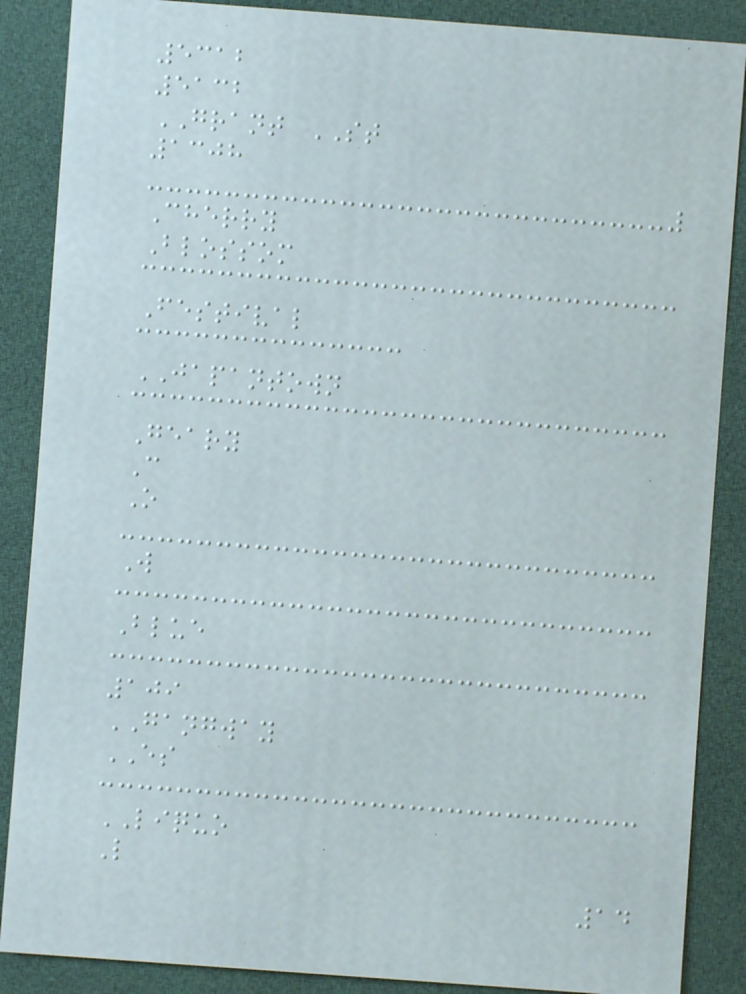5312
5132
GRANT ST
1308
Cherry
Blossom
Festival
JAPANTOWN
Geary
C
O
W
Blue
109
GANGWAY
ES
LIQUO
L
14
